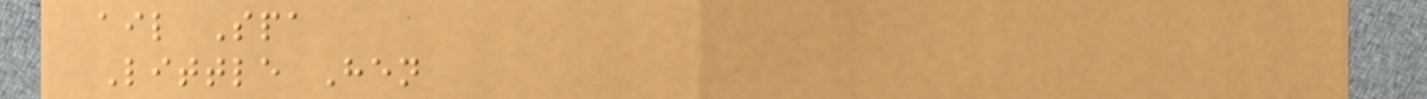ail Spa
Little Hen
